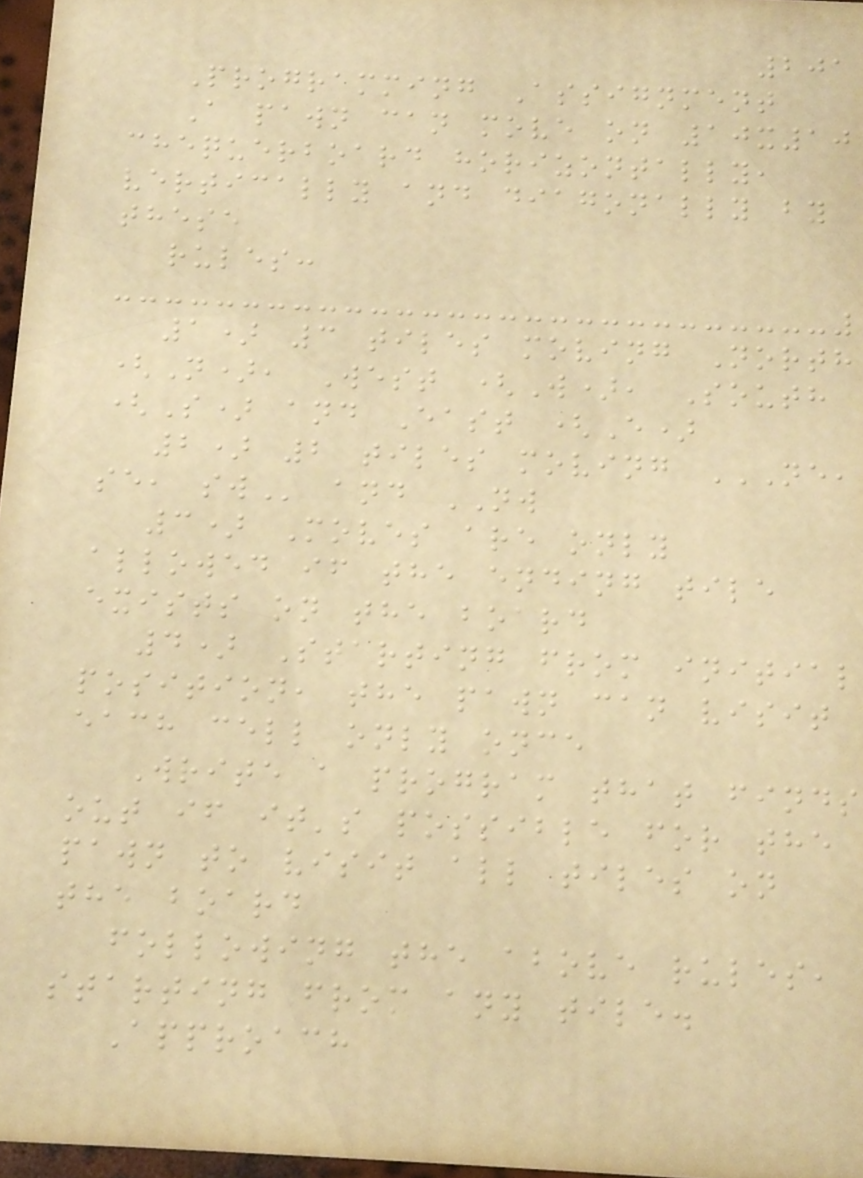201
Programming Assignment
A pawn can move on 10x10
chequerboard horizontally,
vertically and diagonally by
these
rules:
1) 3 tiles moving North
(N), West (W), South
(S) and East (E)
2) 2 tiles moving NE,
SE, SW and NW
3) Moves are only
allowed if the ending tile
exists on the board
4) Starting from initial
position, the pawn can visit
each cell only once
Write a program that finds
out if it's possible for the
pawn to visit all tiles on
the board
following the above rules,
starting from any tile.
Approach
